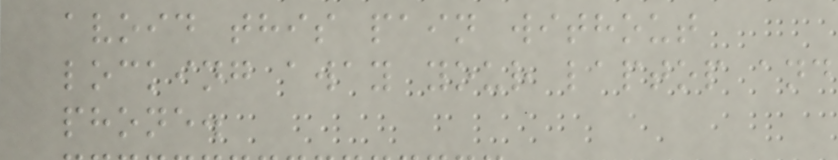avoid this pain without
locking away your laptop and
phone.
